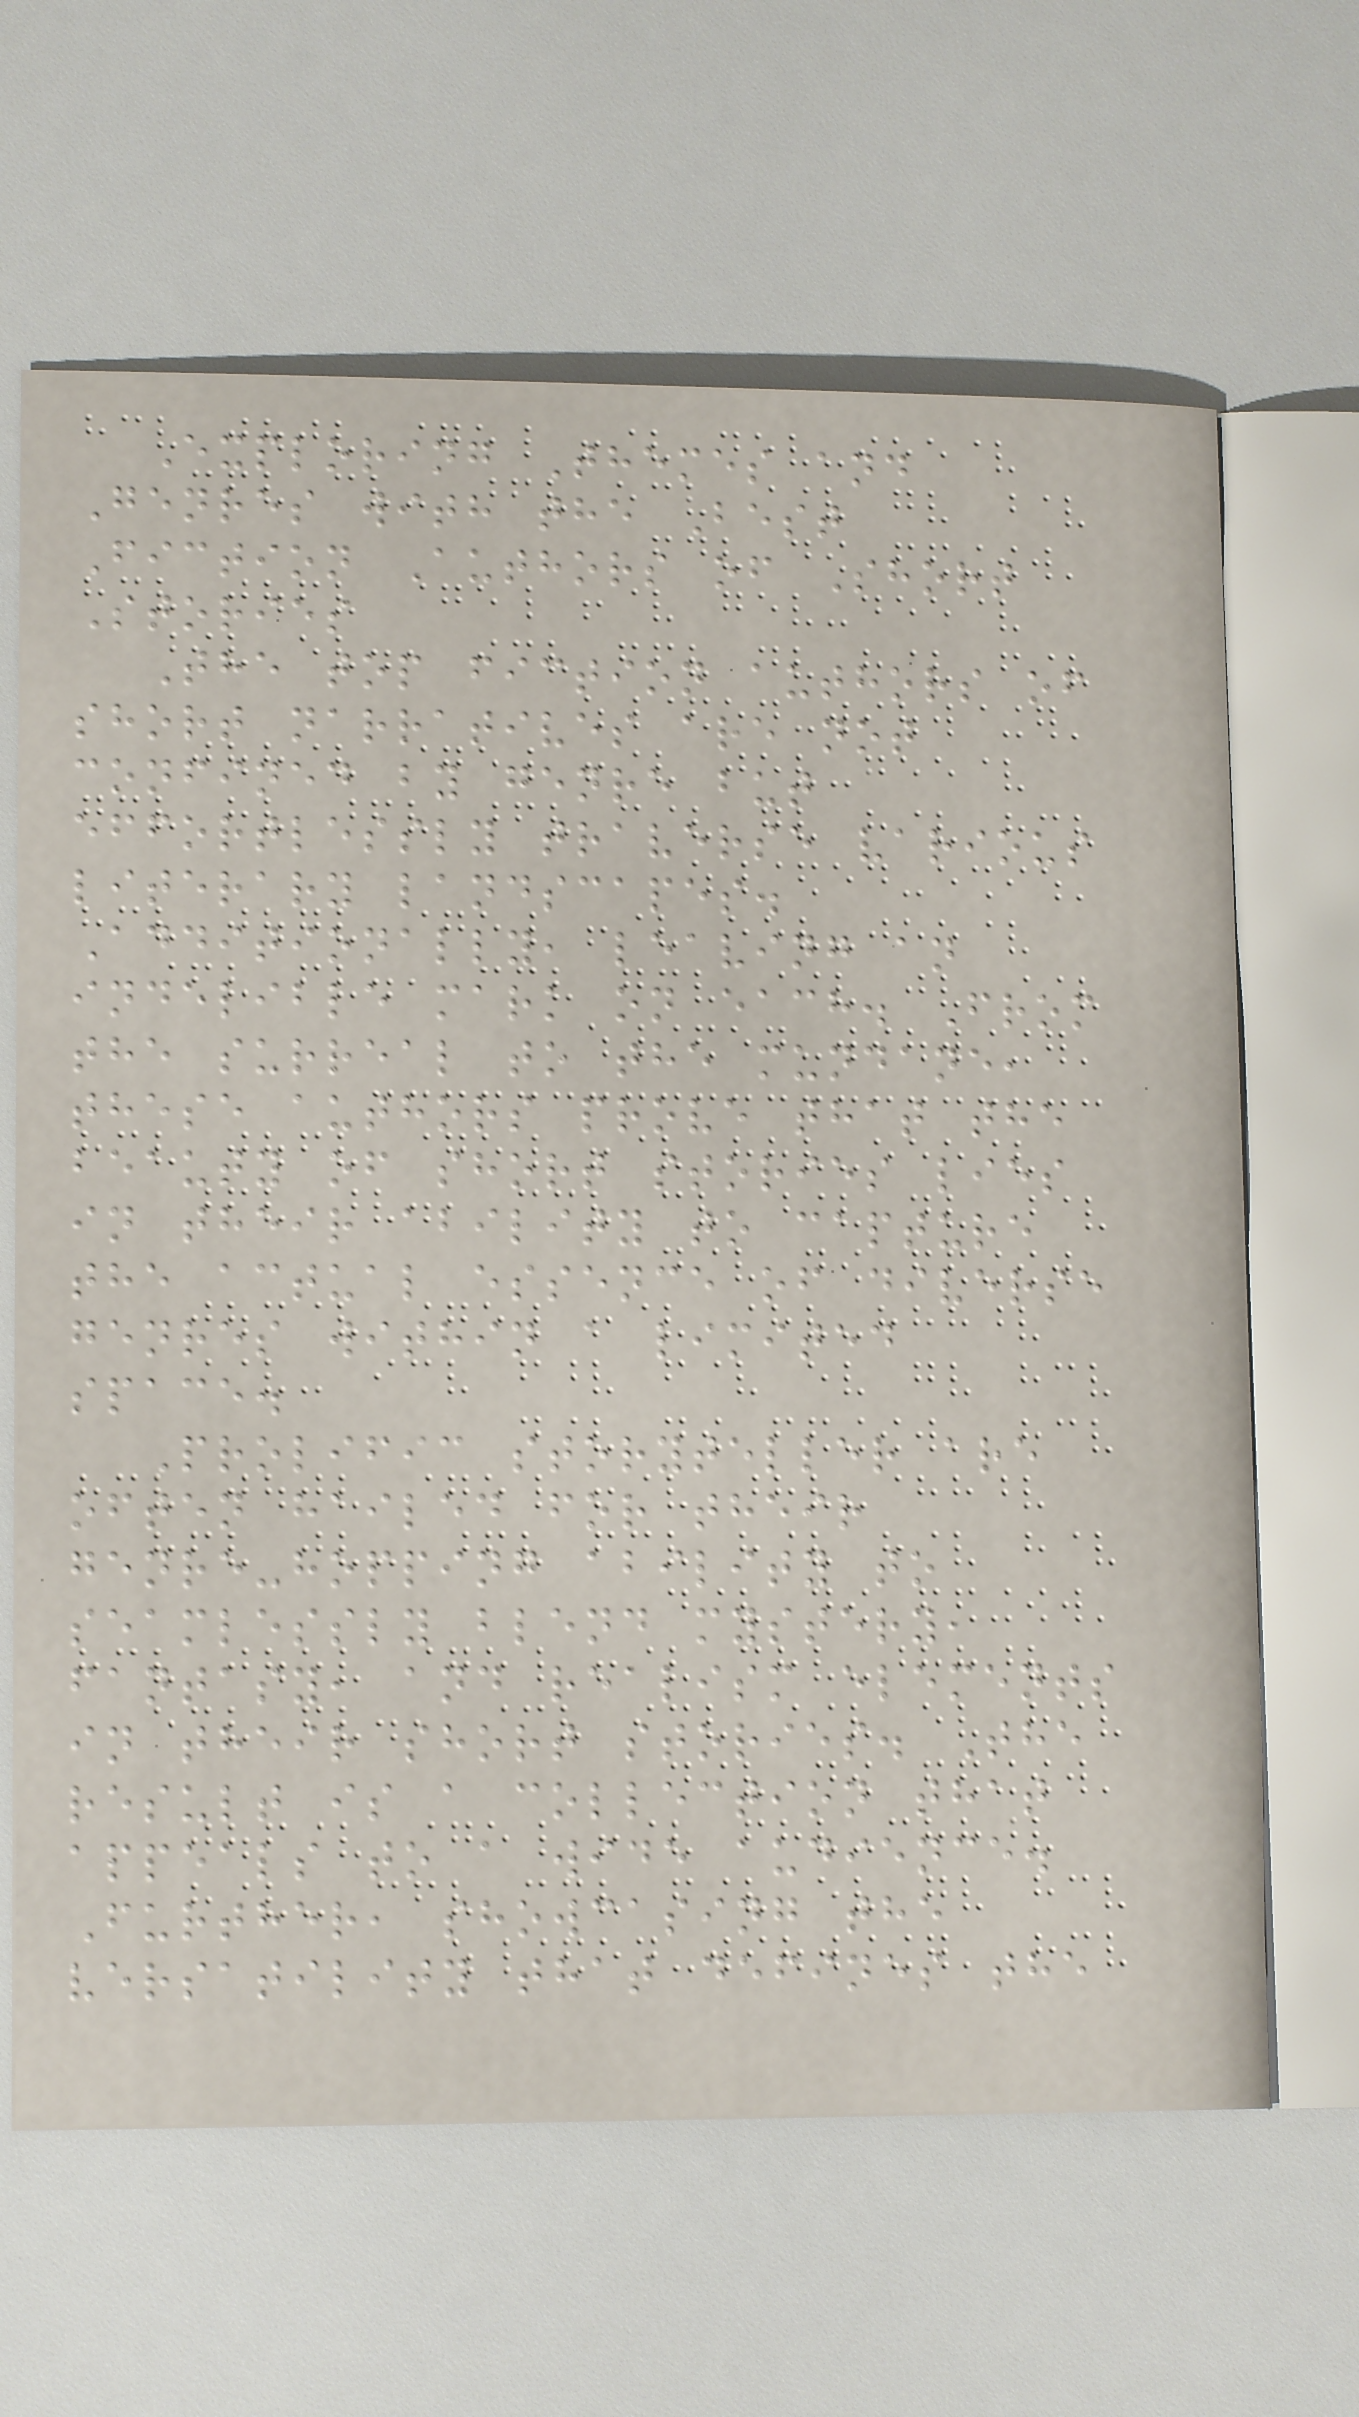Exploring Themes and
Genres with the Best
Fiction Authors of Short
Stories
The top fiction authors of
short narratives are not
confined by genre but
effortlessly traverse various
literary landscapes.
Additionally, leaving an
indelible mark on each. From
the surreal to the mundane,
these authors prove that the
beauty of short stories lies
in their ability to capture
the actual essence of diverse
genres within a limited
space.
Prolific storyteller are
often hailed for their
genre-hopping ability to
seamlessly blend mystery,
fantasy, and realism elements
in their short stories. The
result is a collection that
appeals to a wide audience.
Further, showcasing the
versatility that defines the
